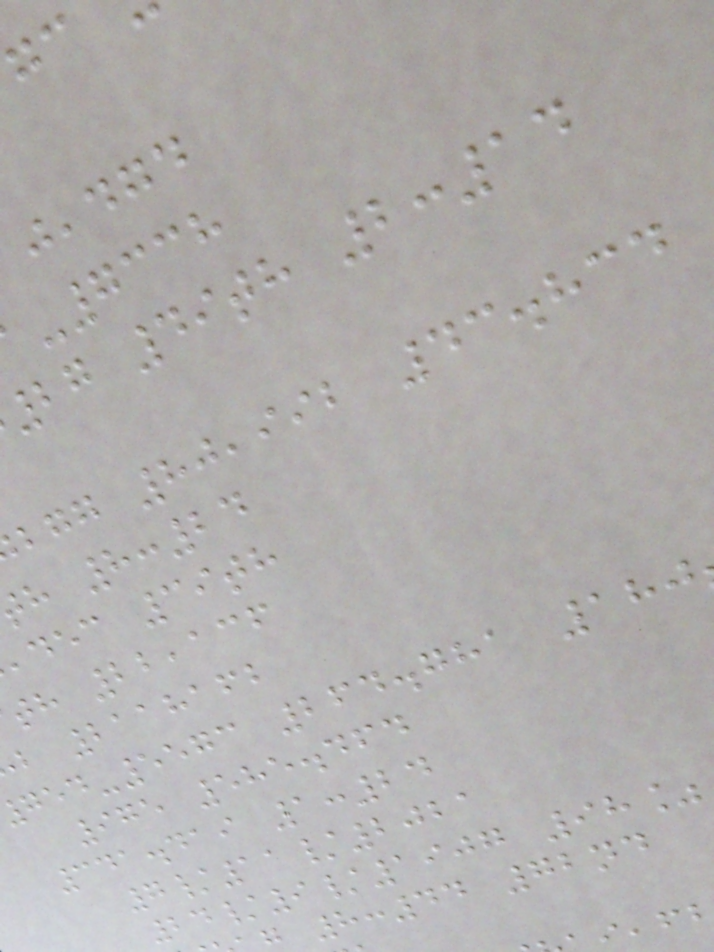-7338
27 49th 2:14
bgg 80,992 43.834
h 8:24
,dec 39th
th 22,136
b 2118162
-5573 264.781 180
975 585.464
341.419 1:24
7/11/2021
24/9/1907 98%
8:44 72nd
